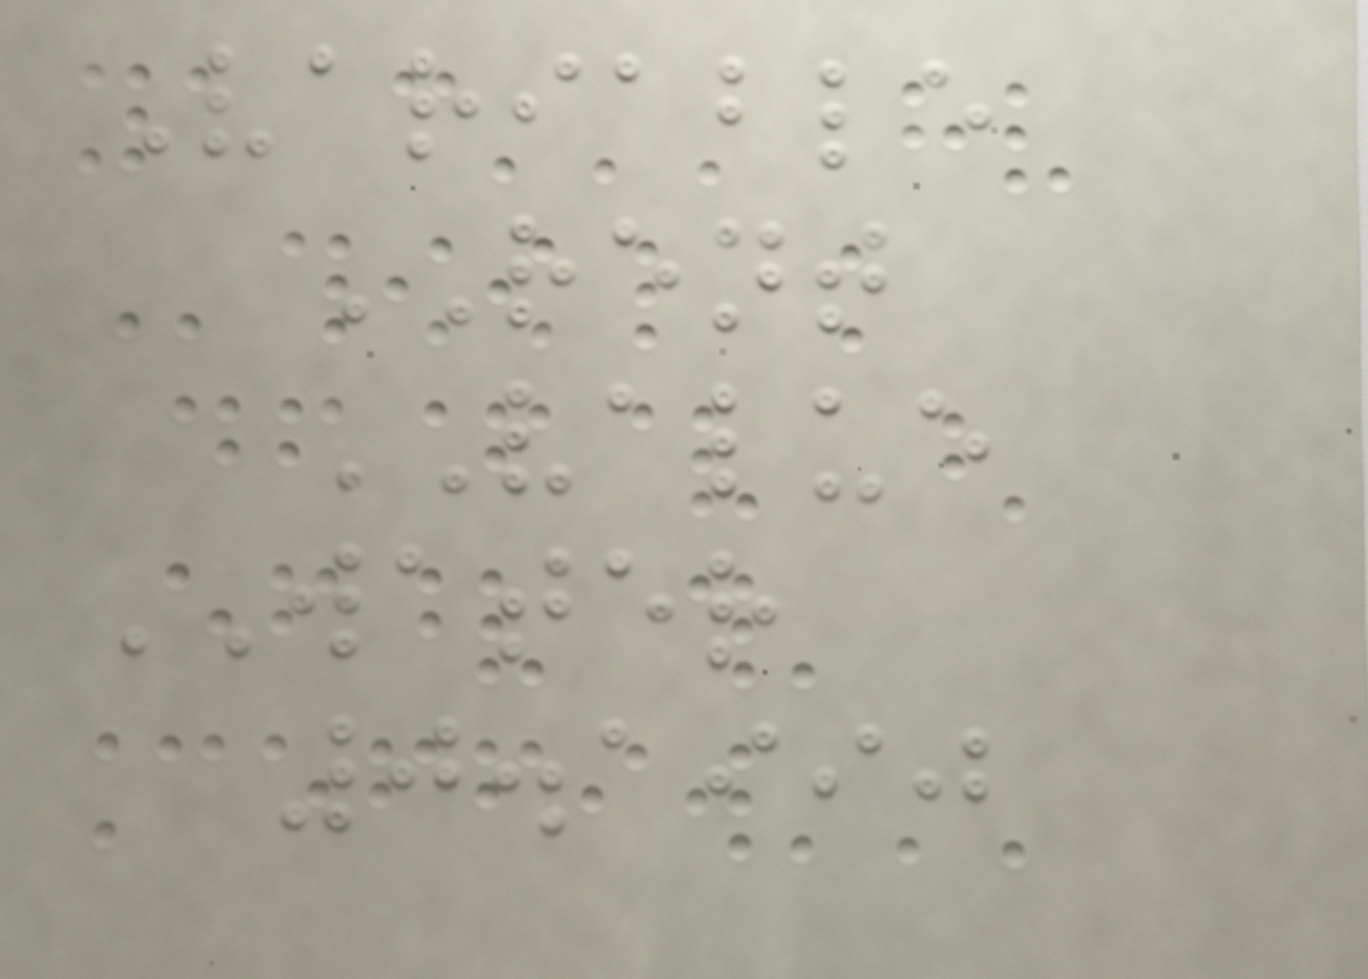Variable
RENT
VALUE
WATER
0.1990
